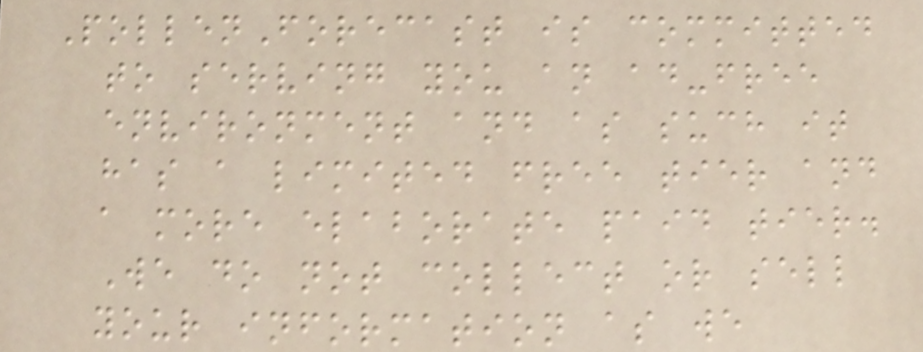PollenForecast is committed
to serving you an ad-free
environment and as such it
has a limited free tier and
a more elaborate paid tier.
We do not collect or sell
your information as we
